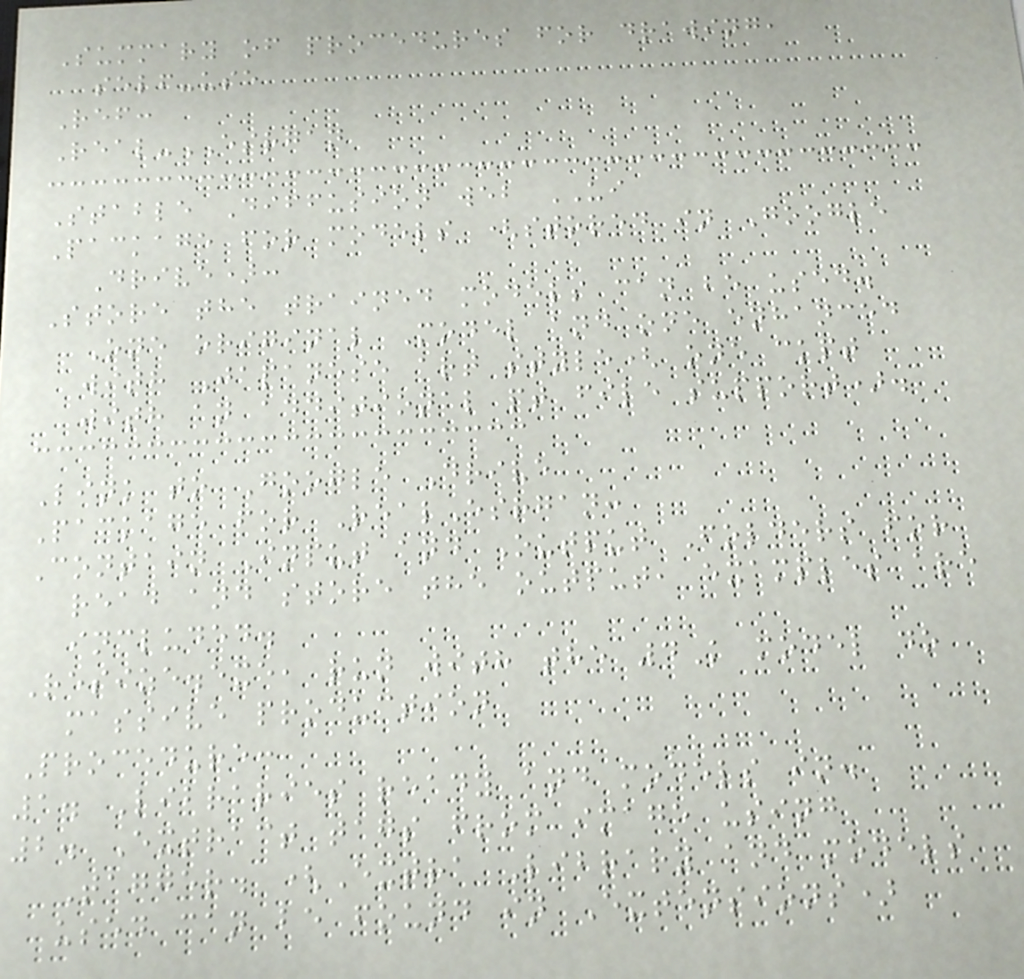Summary of procedures for drawing,
self-use
Ref:
Real-ESRGAN
Stable Diffusion web UI
Package for models (stored in Google
Drive):
Store the trained models can be used.
One original Model and one enhanced
with Japanese art style( one ckpt
with an additional pt file support).
Link to Google Drive
Package for RealEsrgan:
Contain Input and Output Folders for
read and store the output, examples are
included.
Resize.exe, run with the 4K model do
massive production
Procedure:
1. Libraries ready and models in.
2. Extract tags from image using
Tagger. (Extra Library and models
used can be found in Extensions)
